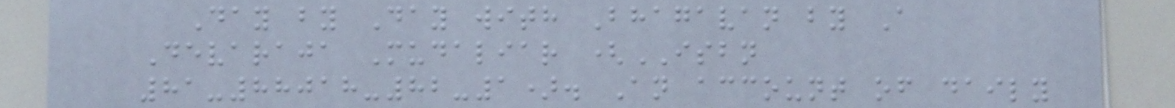Day by Day with Bhagavan by A
Devaraja Mudaliar (ISBN
81-88018-82-1). An account of daily
